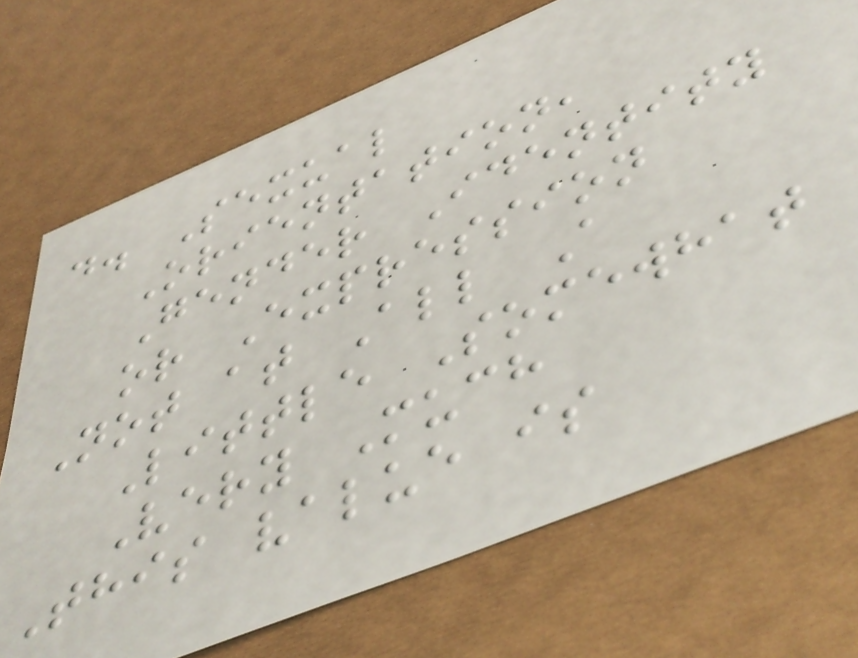d. Sexual
Orientation,
Gender Identity
or Expression
Not at All A
Little Somewhat
Very Much
This value is
